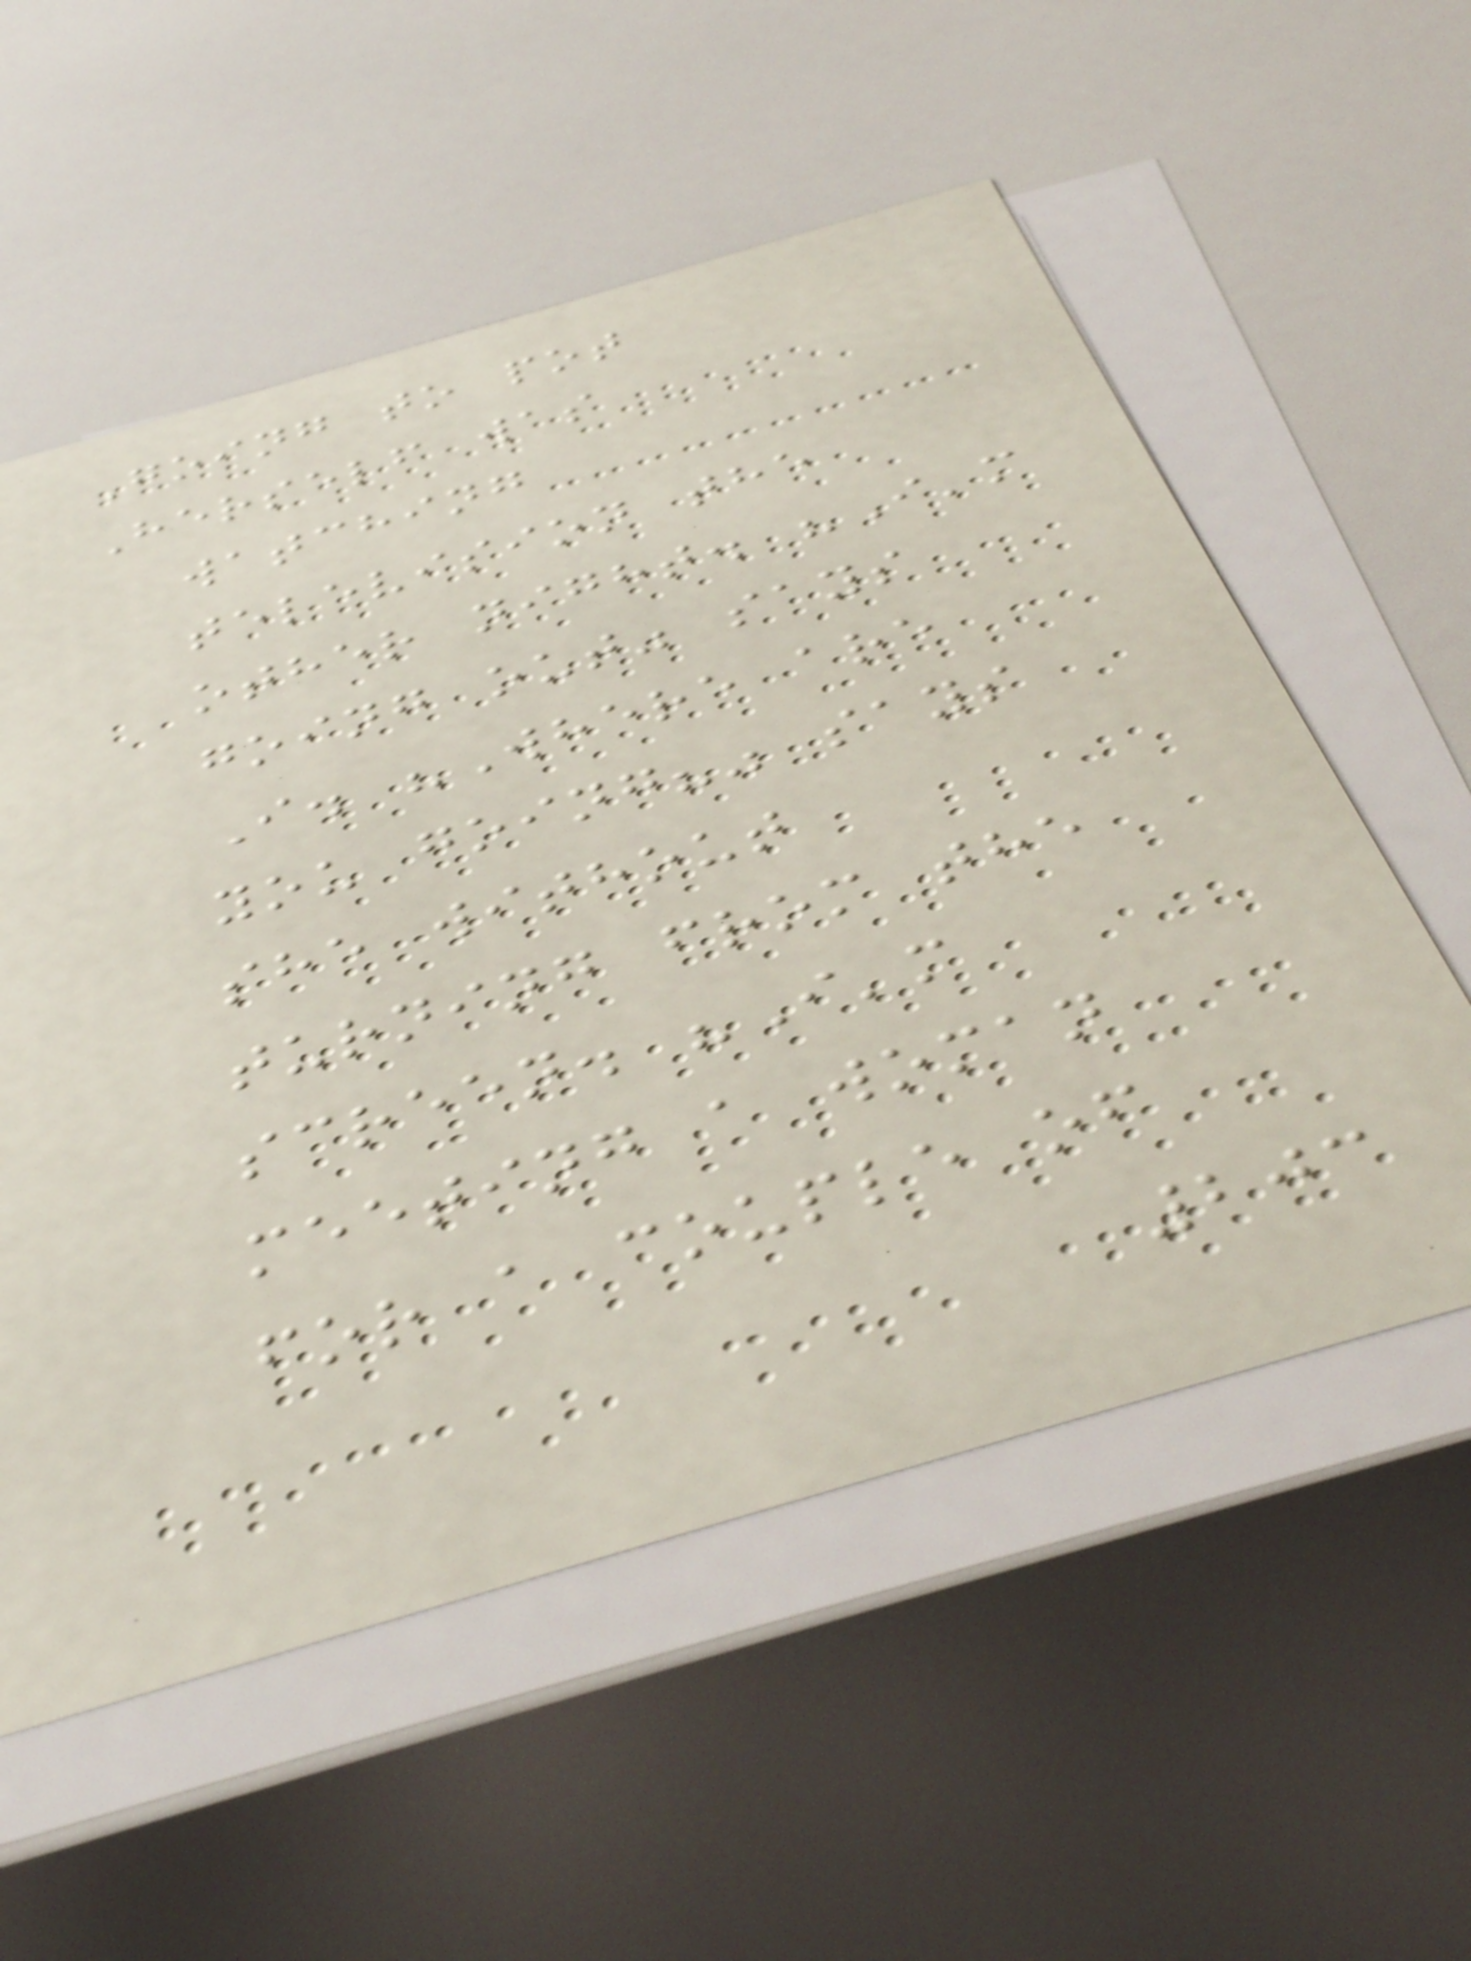Going to pot
Herself was
watching
television the
other night. "I'm
going out" says
I. "Where are
you going?" says
she without
turning from the
screen. "I'm
meeting a woman
for a couple of
203
